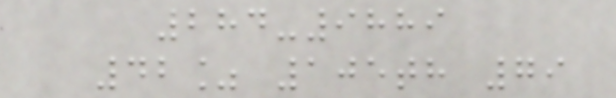284-9889
42% 105th 79
